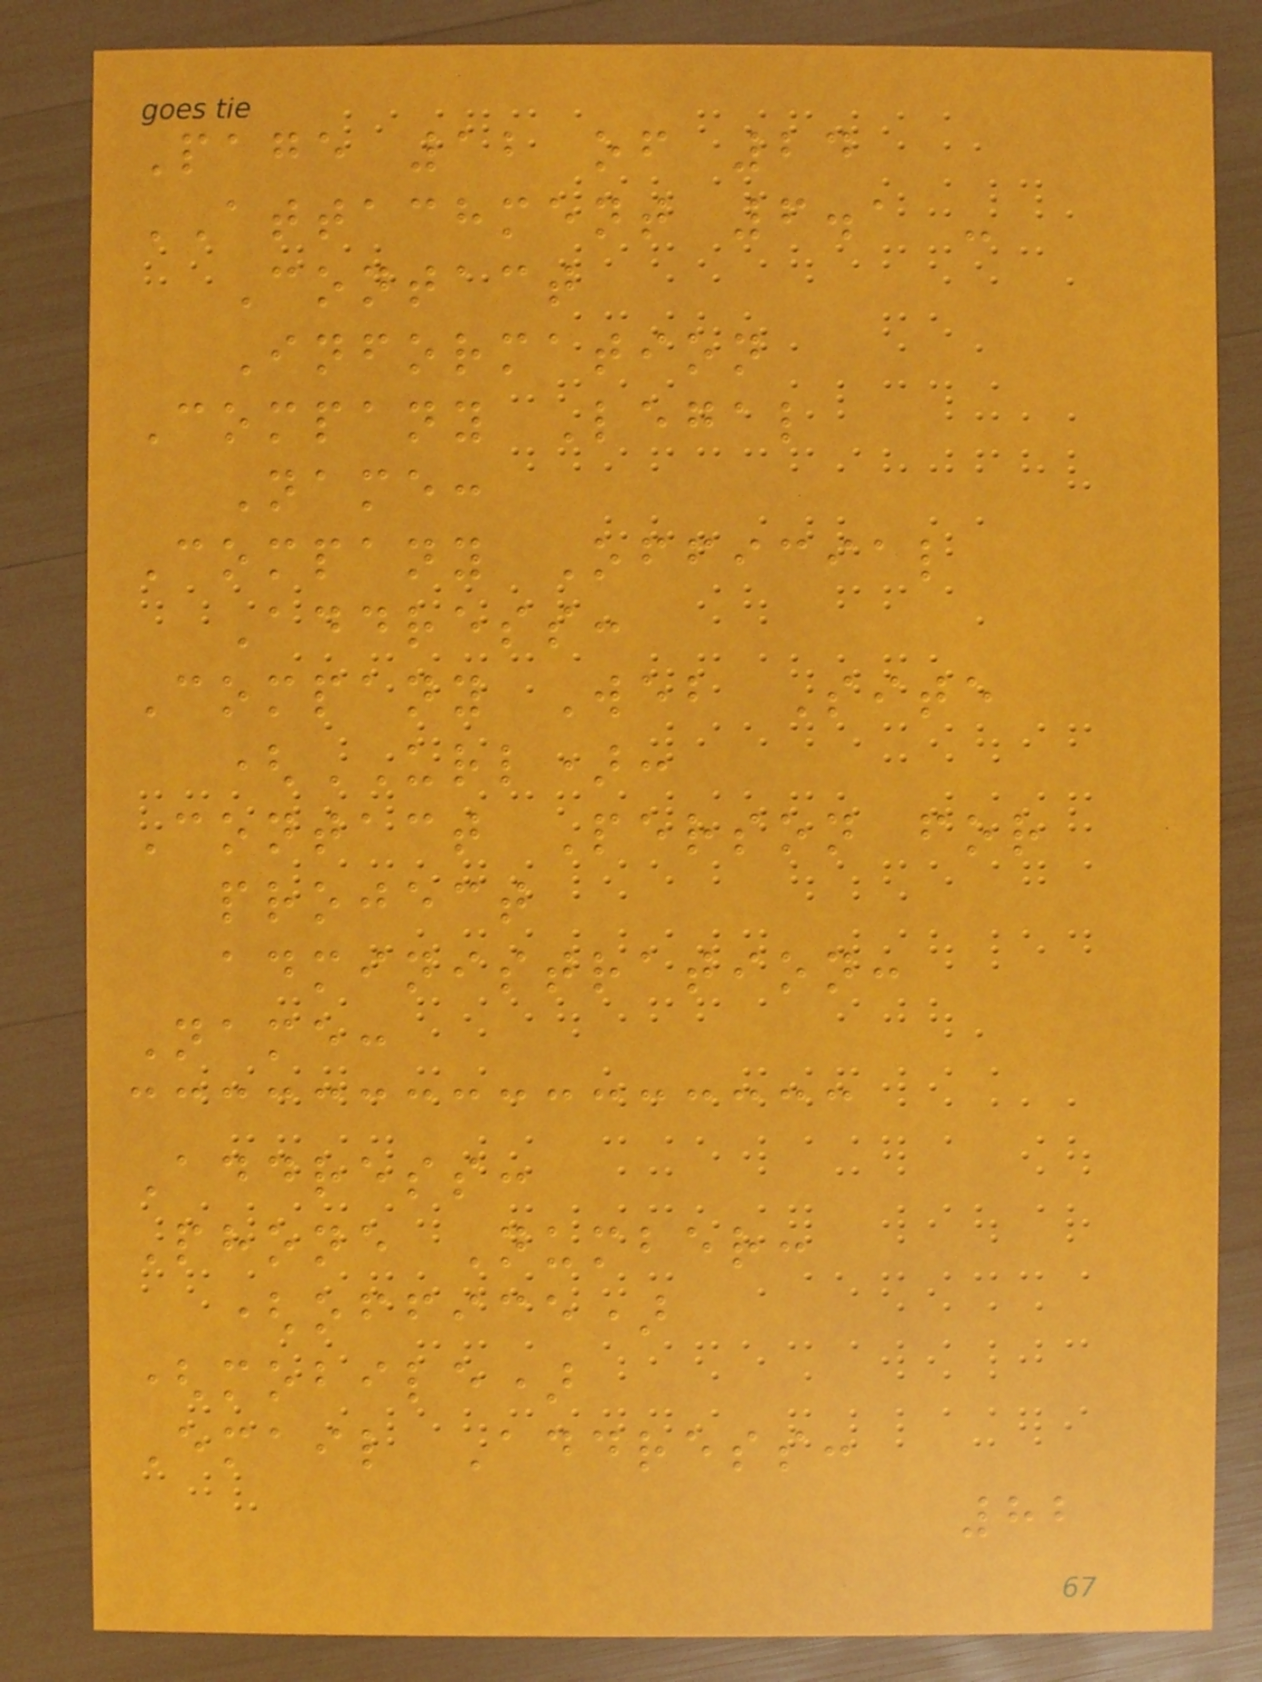Page 12 of 24
ATTACHMENT 6.1 -
Contact
Information
Company Legal
Name:
Company Official
Address:
Company Web Site
(URL):
Contact Person for
project
administration:
Name:
Address:
Phone Number:
(office)
(mobile)
Email Address:
82
